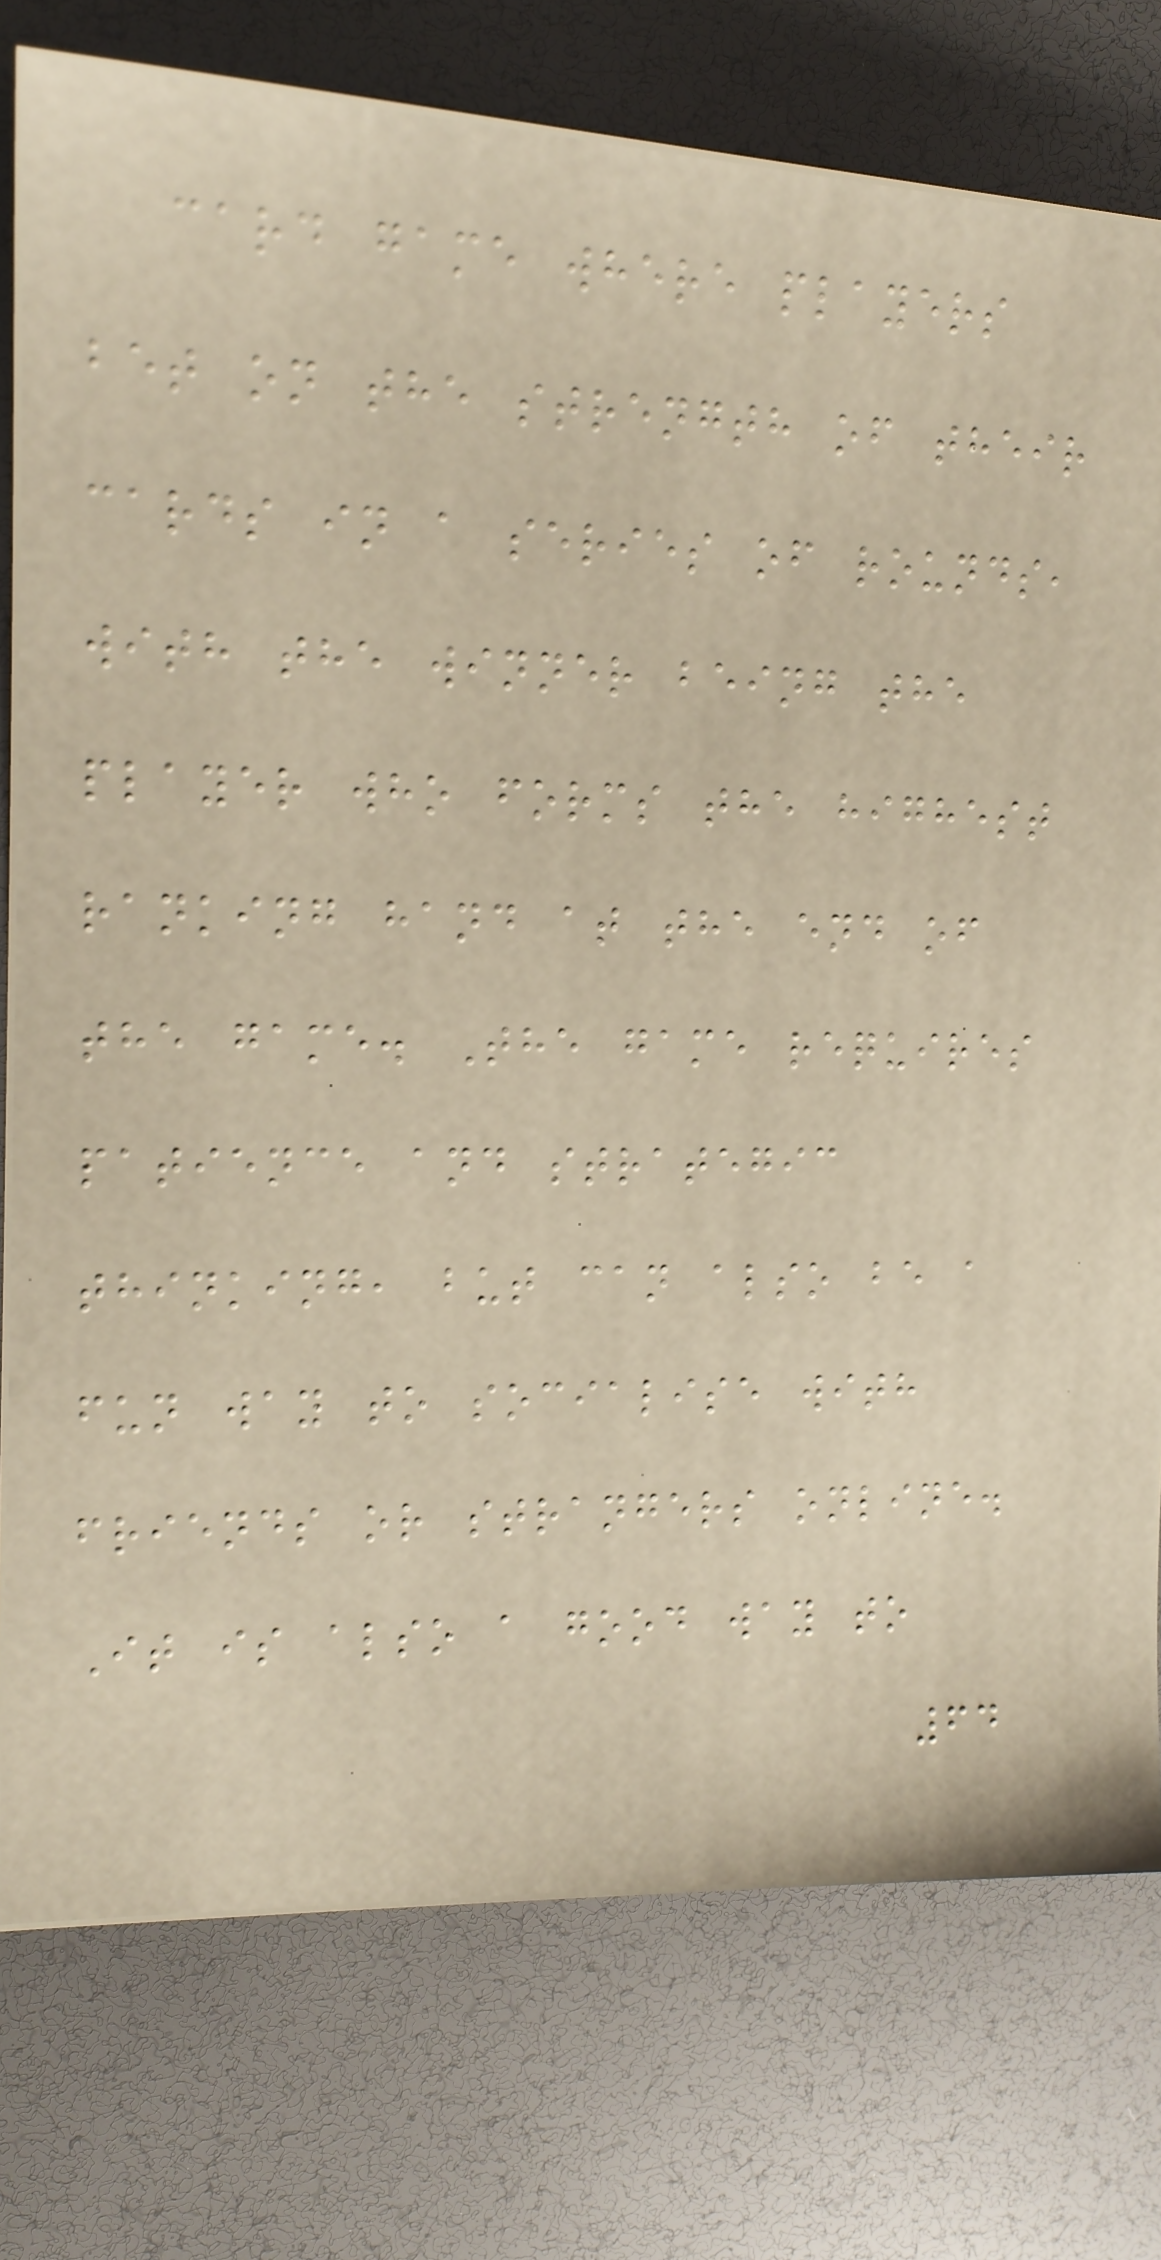card game where players
bet on the strength of their
cards in a series of rounds,
with the winner being the
player who forms the highest
ranking hand at the end of
the game. The game requires
patience and strategic
thinking, but can also be a
fun way to socialise with
friends or strangers online.
It is also a good way to
64
